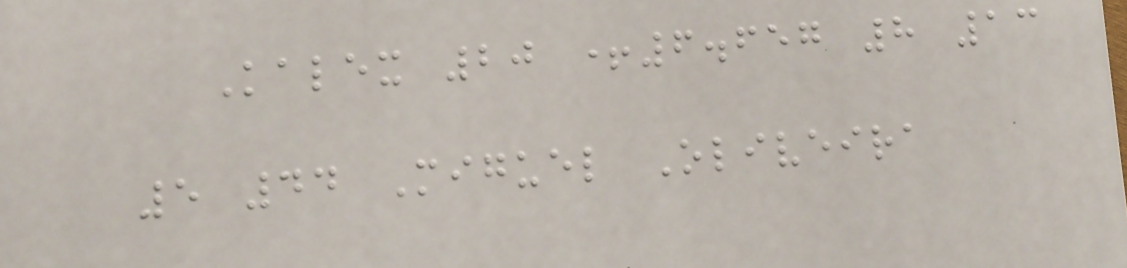Kalex 20 +6.657 8 13
5 44 Miguel Oliveira
